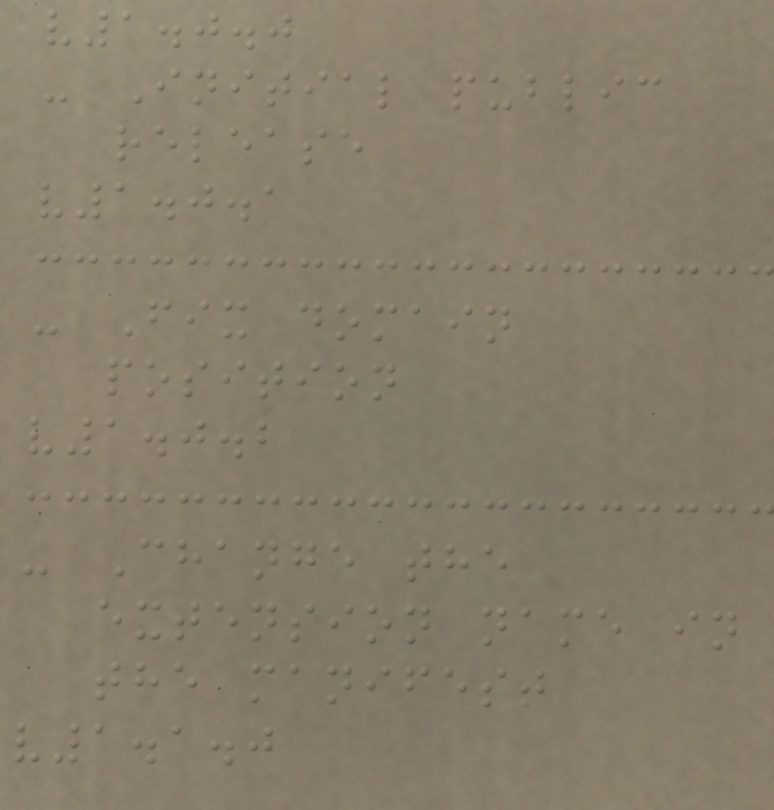v1.0.0
- Initial public
release
v1.0.1
- Fix domain
position
v1.0.2
- Change the
extension name in
the manifest
v1.1.0
